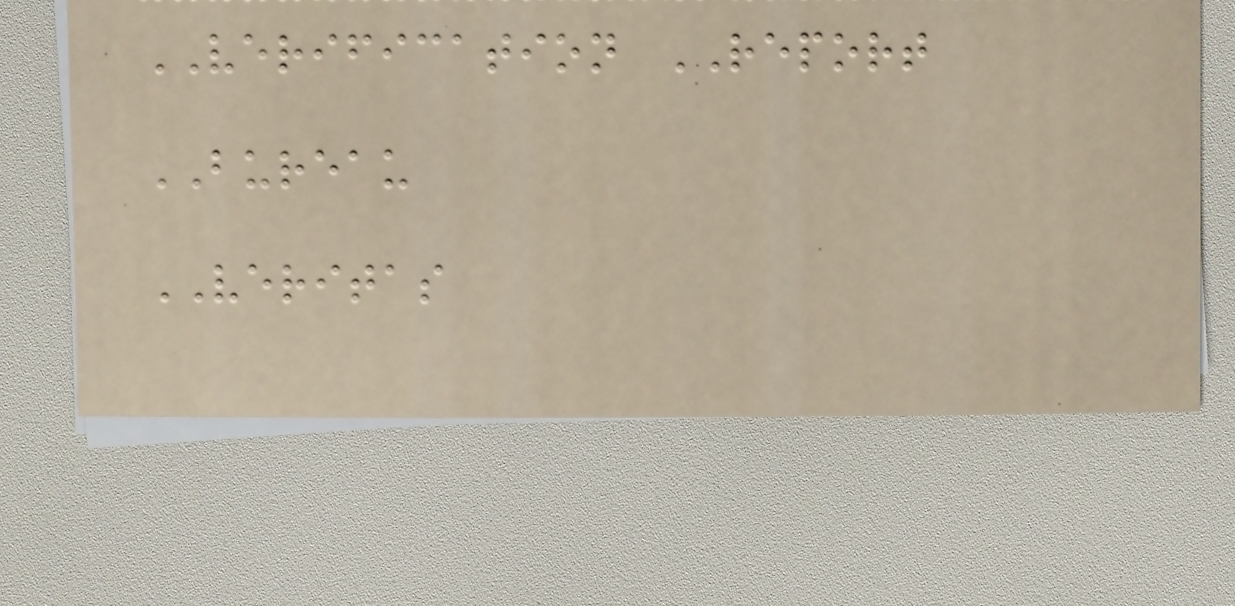VERIFICATION REPORT
BUREAU
VERITAS
